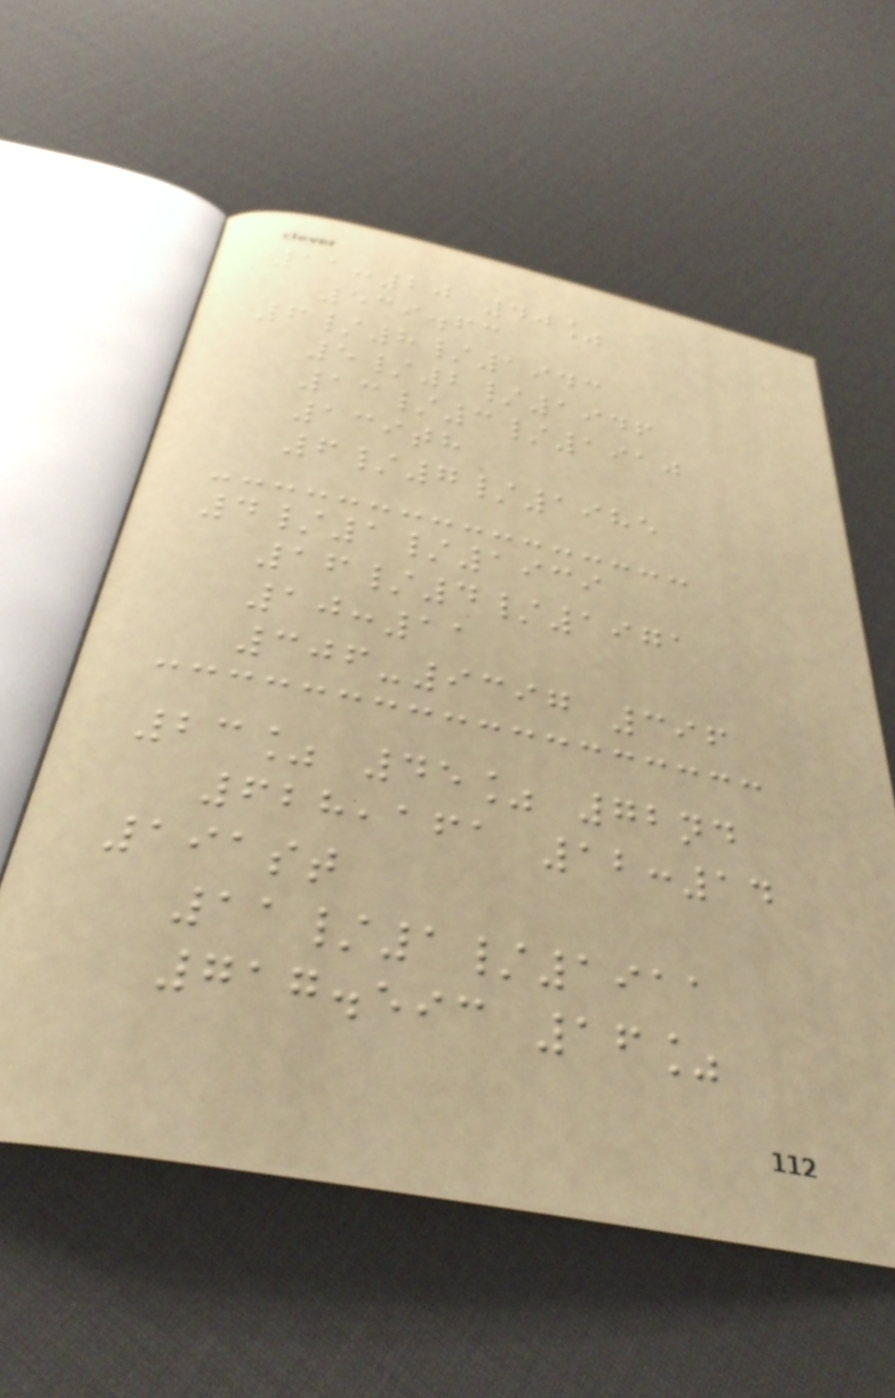11:20 40%
539.63
6/8/1943
5/2/1946
13/3/1910
139th
6/7/1985
4/1/1939
16/4/1971
10:11
306-9397 396
23% 45% 72nd
628,161 12:14
191st
11/1/1911
717.593 16%
